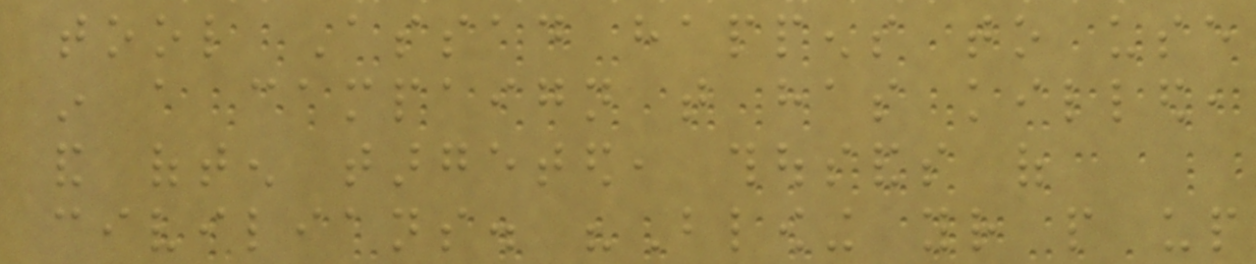tool Assad happens to use
in a campaign that has killed,
and often targeted, thousands of
civilians. "Blowing your people up
